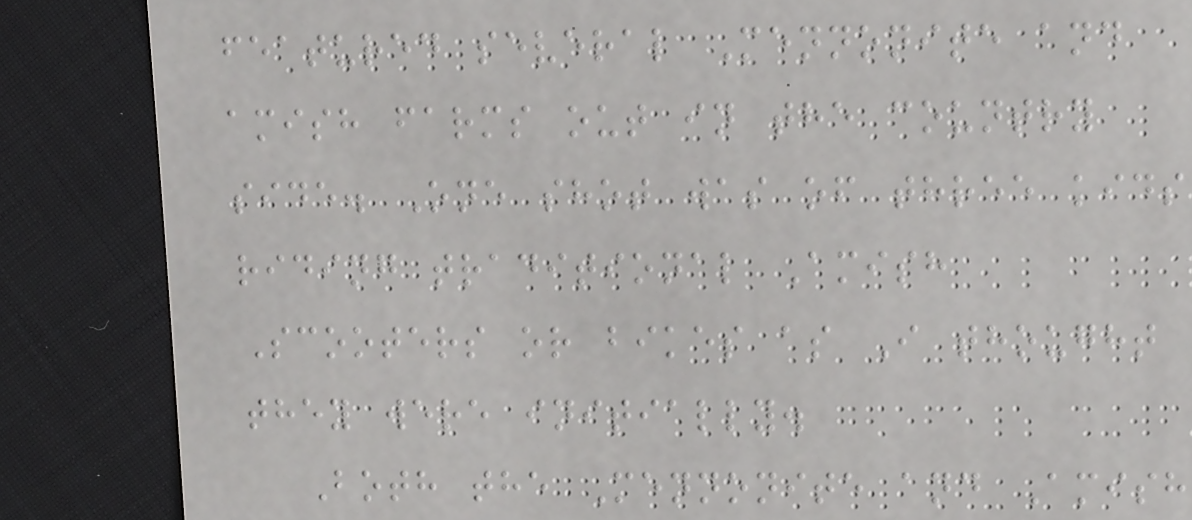featured several Mennonite and
amish farms out in the country
side. One shot was of three kids
riding traditional Amish
Scooters or bikes as I thought
they were initially.
Both the Mennonite and Amish
